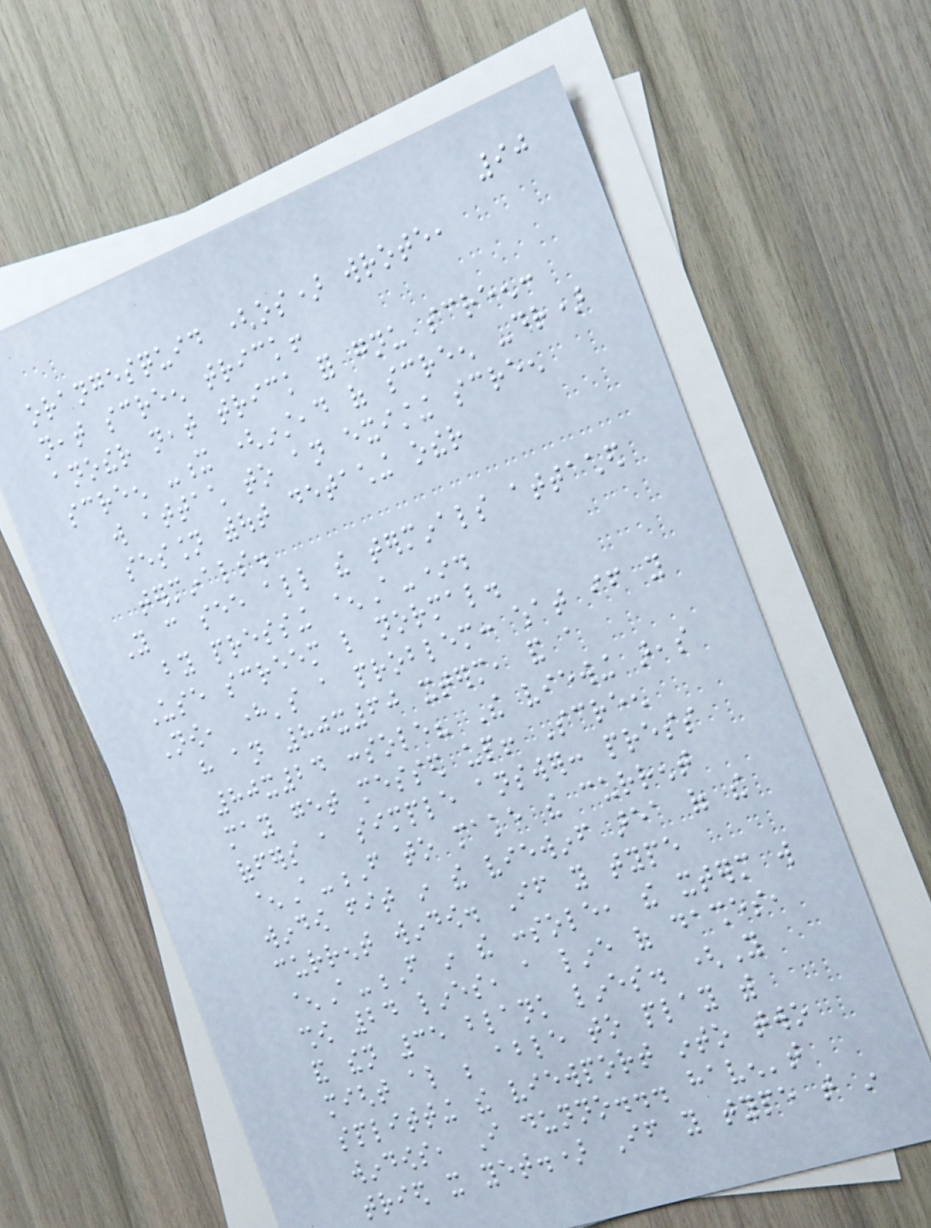90
orangesquid (os) wrote,
neat screen trick!
another neat trick for gnu screen:
screen -x (instead of screen -dr)
will attach to an existing screen
session without detaching other
terminals.
You can see all the terminals attached
by pressing ^A-*.
Use screem like normal.
Now, here's a problem: what if you
have an 80x60 xterm, and a
80x24 console? The viewing areas
may get messed up! Screen
offers a simple answer: press
^A-F to make the current
window fit in the viewinf area of the
current window. If you type
^A-F in the console, the xterm will
show 24 lines, a line of dashes,
and then 35 blank lines. (You
might also be able to play with
splitting the viewport into two
windows, I dunno... haven't
tried it yet.) If you type that in
